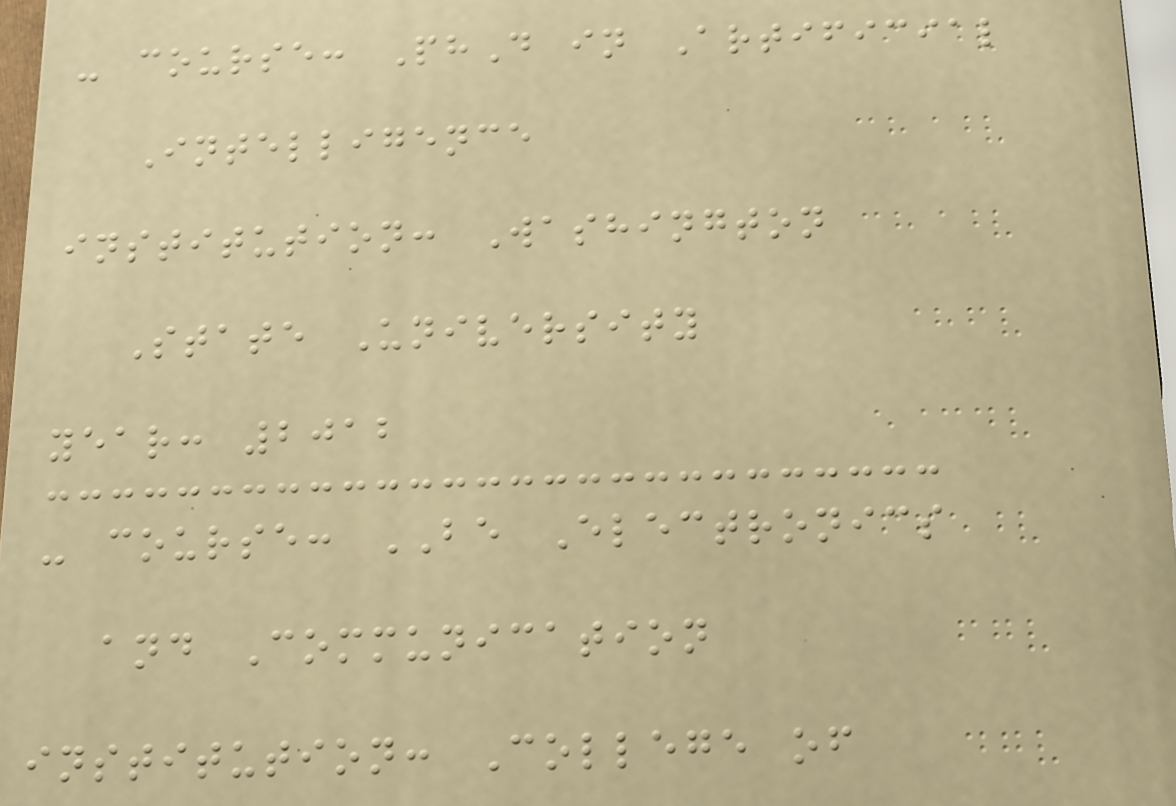- course: PhD in Artificial
Intelligence
institution: Washington
State University
year: 2012
- course: BE Electronics
and Communication
institution: College of
